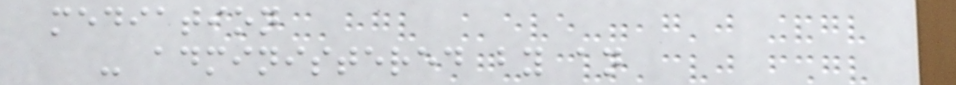mediation
- administered by an
